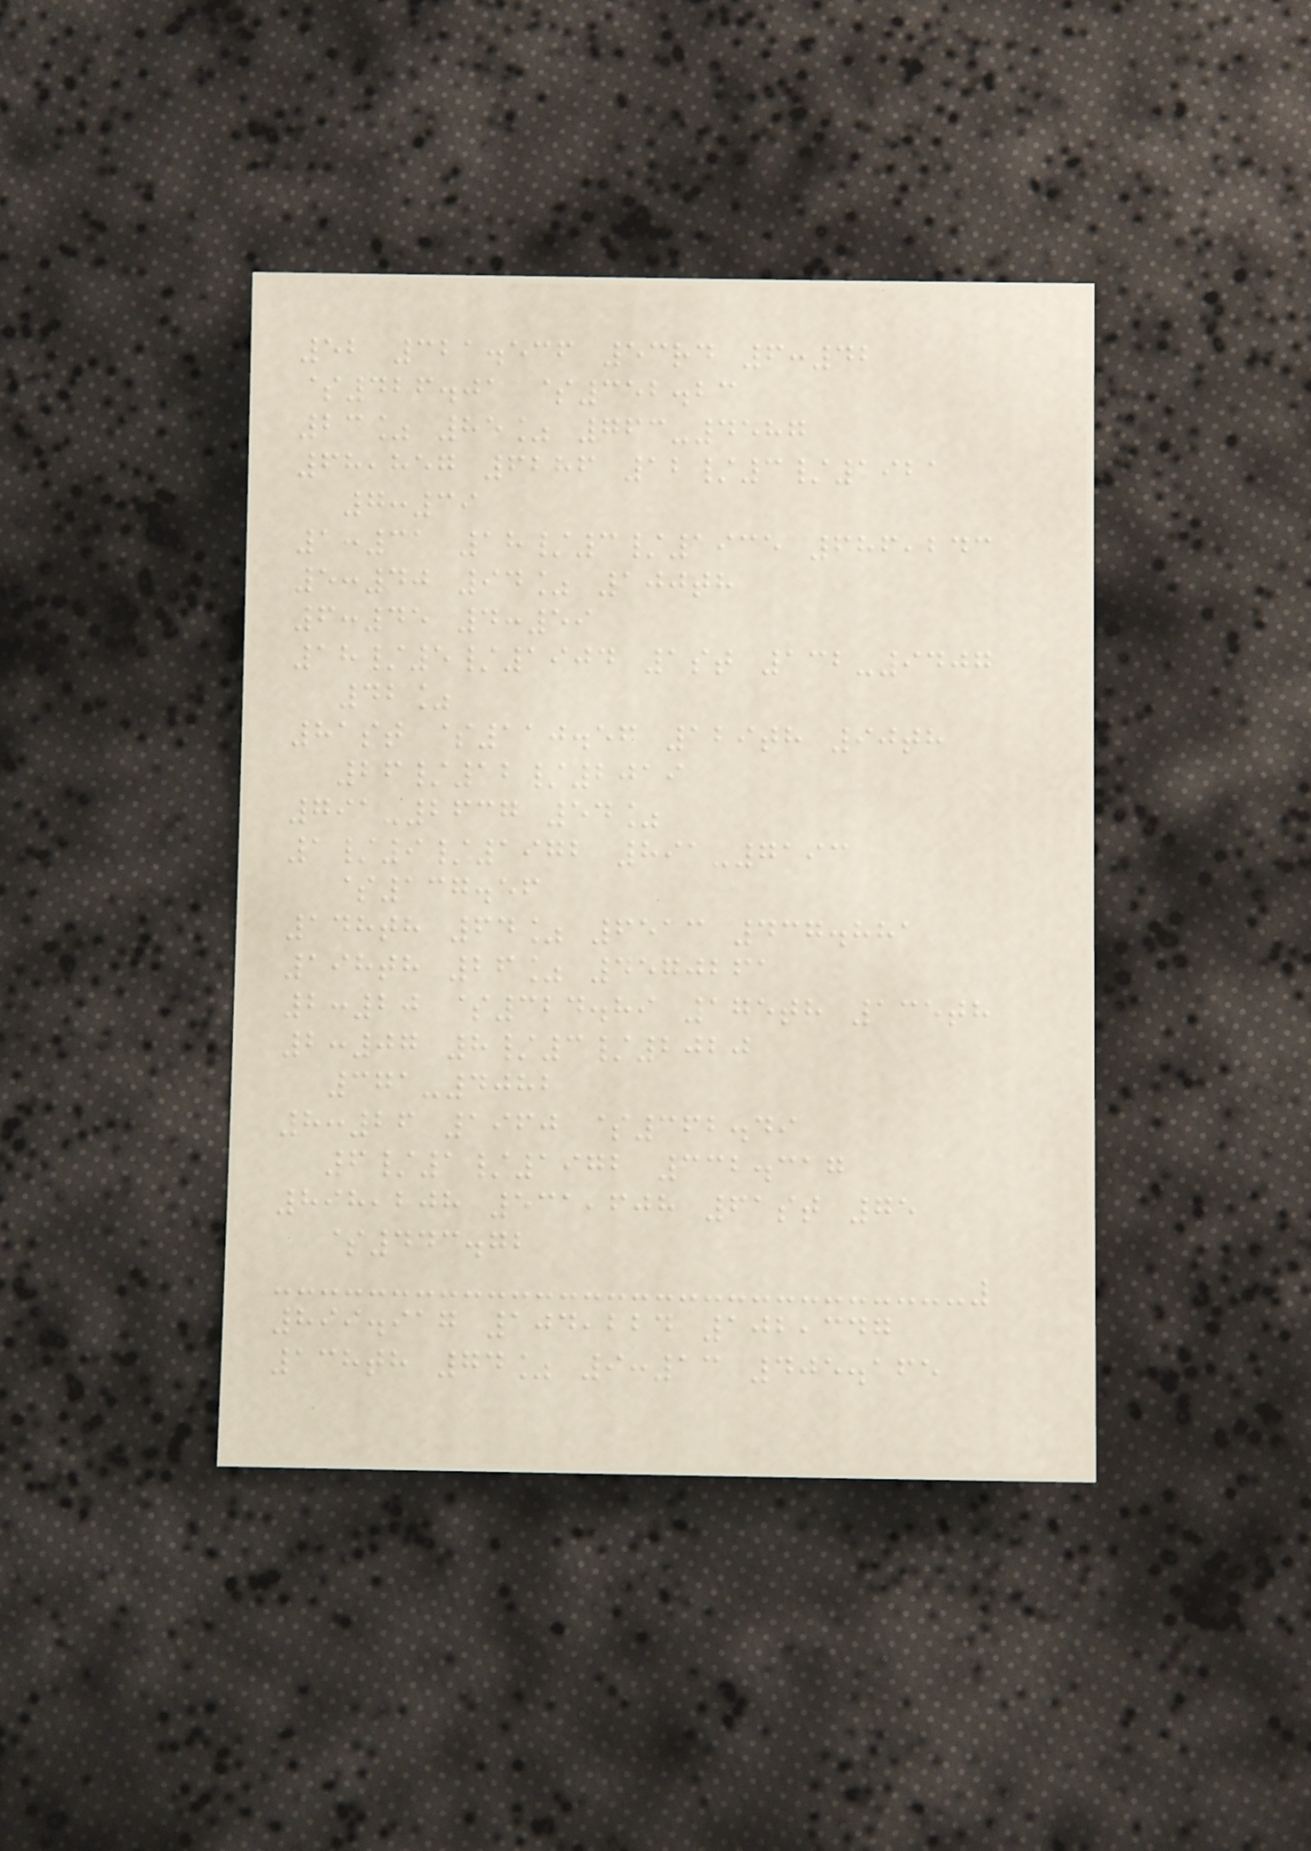52 321.536 53rd 6:42
$426.01 $352.23
23% 85% 763-4587
68,857 6286 12/3/1921
7:39
1:31 18/3/1935 686,243
5:40 94% 100th
6:45 4:59
18/5/1904 1st 132-9407
42%
81st $110.56 129th 90th
26/12/2019
791-2637 54%
1/9/1972 891-7193
$137.56
148th 64% 6513 437.881
198th 26% 4570261
2:20 $324.89 175th 135th
2:07 8/3/2020
371-4082
8:26 1960 $362.49
6/1/1972 332.317
898,208 531,608 61st 75
$443.72
899.917 104,224 102,347
138th 74% 9:13 405.165
